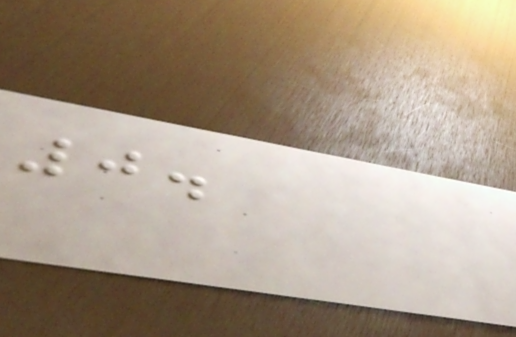0.
